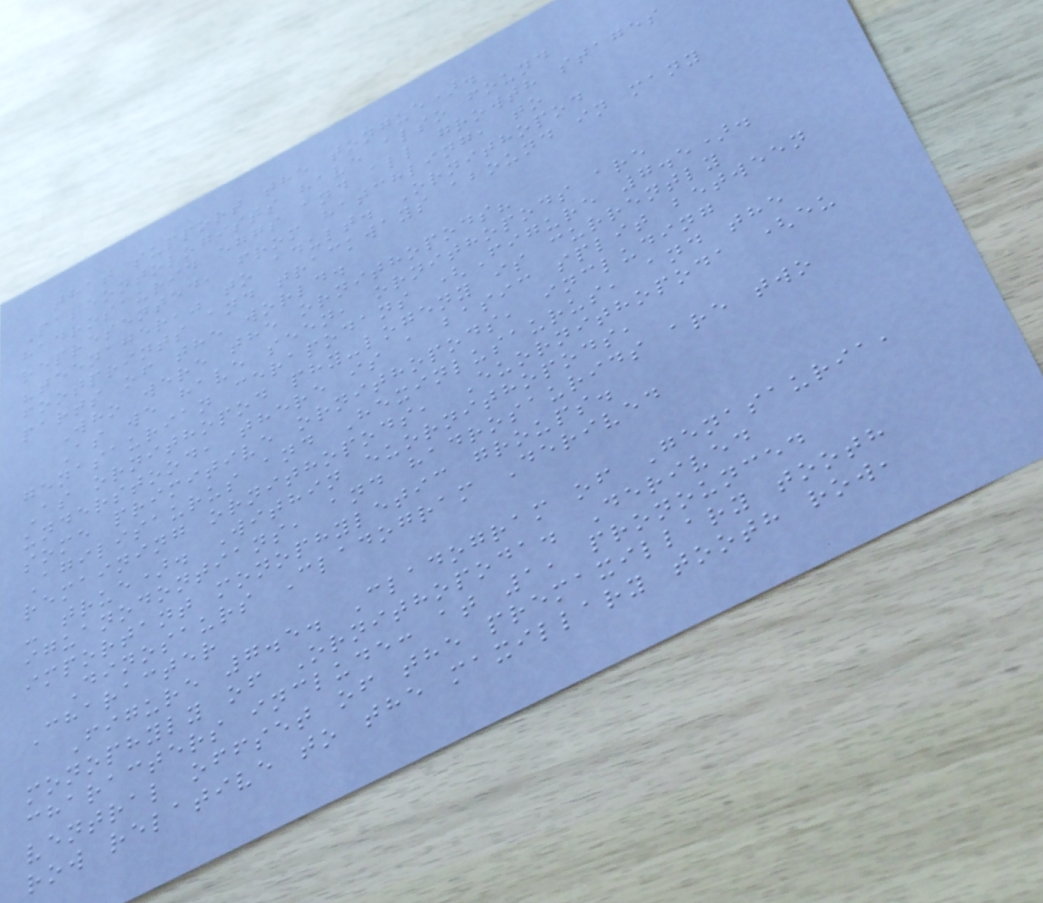that support the tongue).
Paleontologists have also found
hadrosaurid eggs and all growth stages
represented, from hatchling, to
"teenager," to adult. Ornithopod
footprints and trackways abound in many
parts of the world.
Who were the ornithopods?
As we have seen, ornithopods are
genasaurian cerapodans (Figure 7.5).
As ornithopod phy-logeny is currently
understood, there is a basic split between
some primitive ornithopods, including
Agilisaurus and Hexinlusaurus, and the
remaining ornithopods, Euornithopoda (eu
- true). Within euornithopods,
iguanodontians, and hadrosaurids are two
important monophyletic groups.
Dinosaurs Cladogram Derived
Character
Figure 7.5. Cladogram of Genasauria,
monophyly of Ornithopoda. Derived
characters include: at 1, pronounced
ventral offset of the premaxillary tooth
row relative to the maxillary tooth row,
